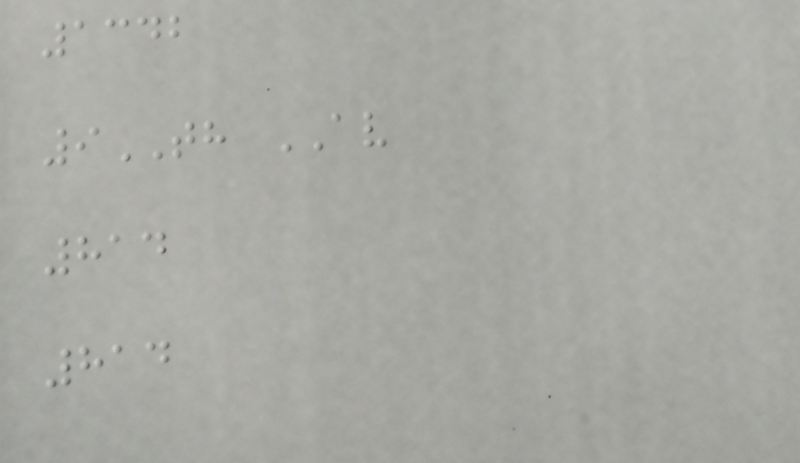1342
9TH AV
814
814
